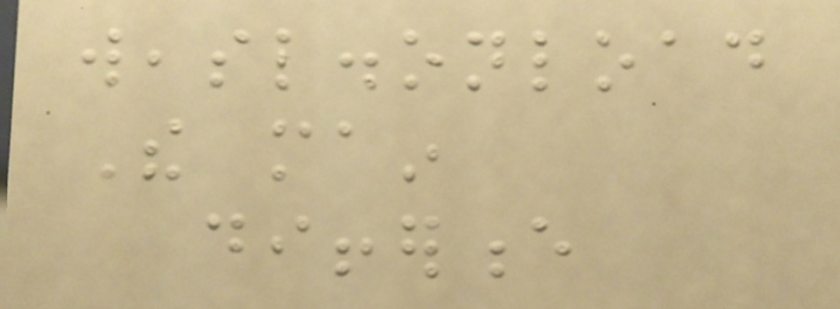weasl.onload
The main
difference
